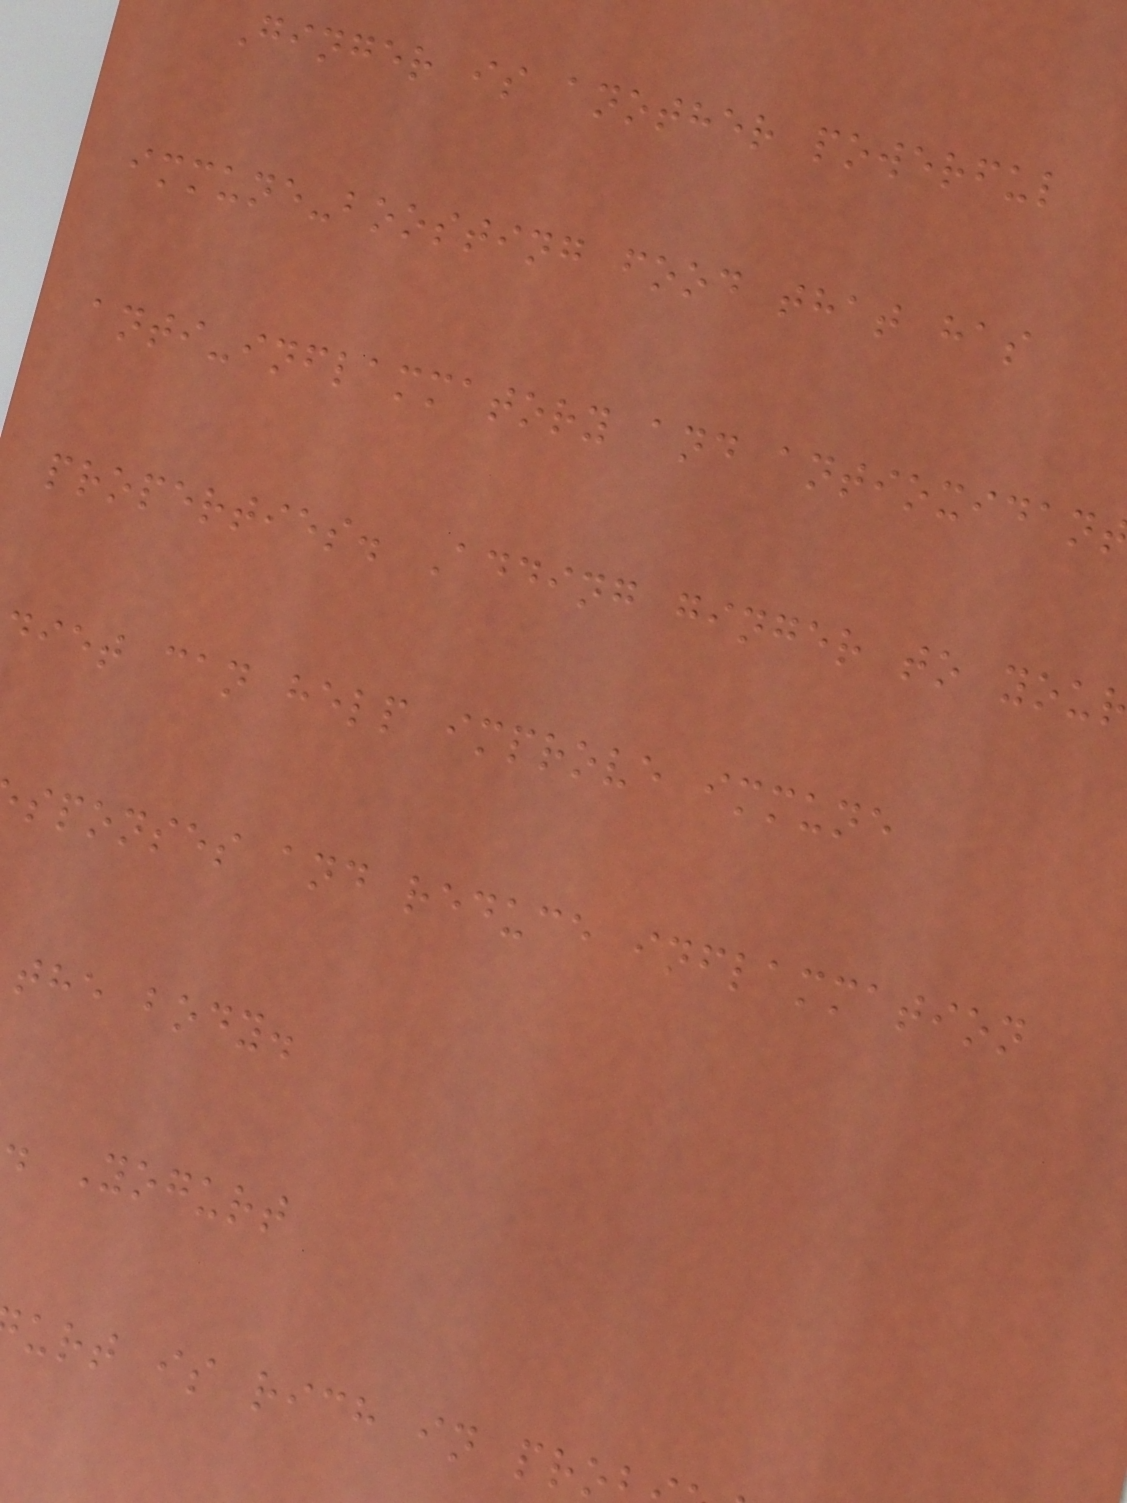Ginger is another powerful
immune-boosting food that has
anti-inflammatory and antioxidan
properties. Adding ginger to you
diet can help improve immune
sponses and reduce inflammation
the body.
. Yogurt
urt is rich in pro
